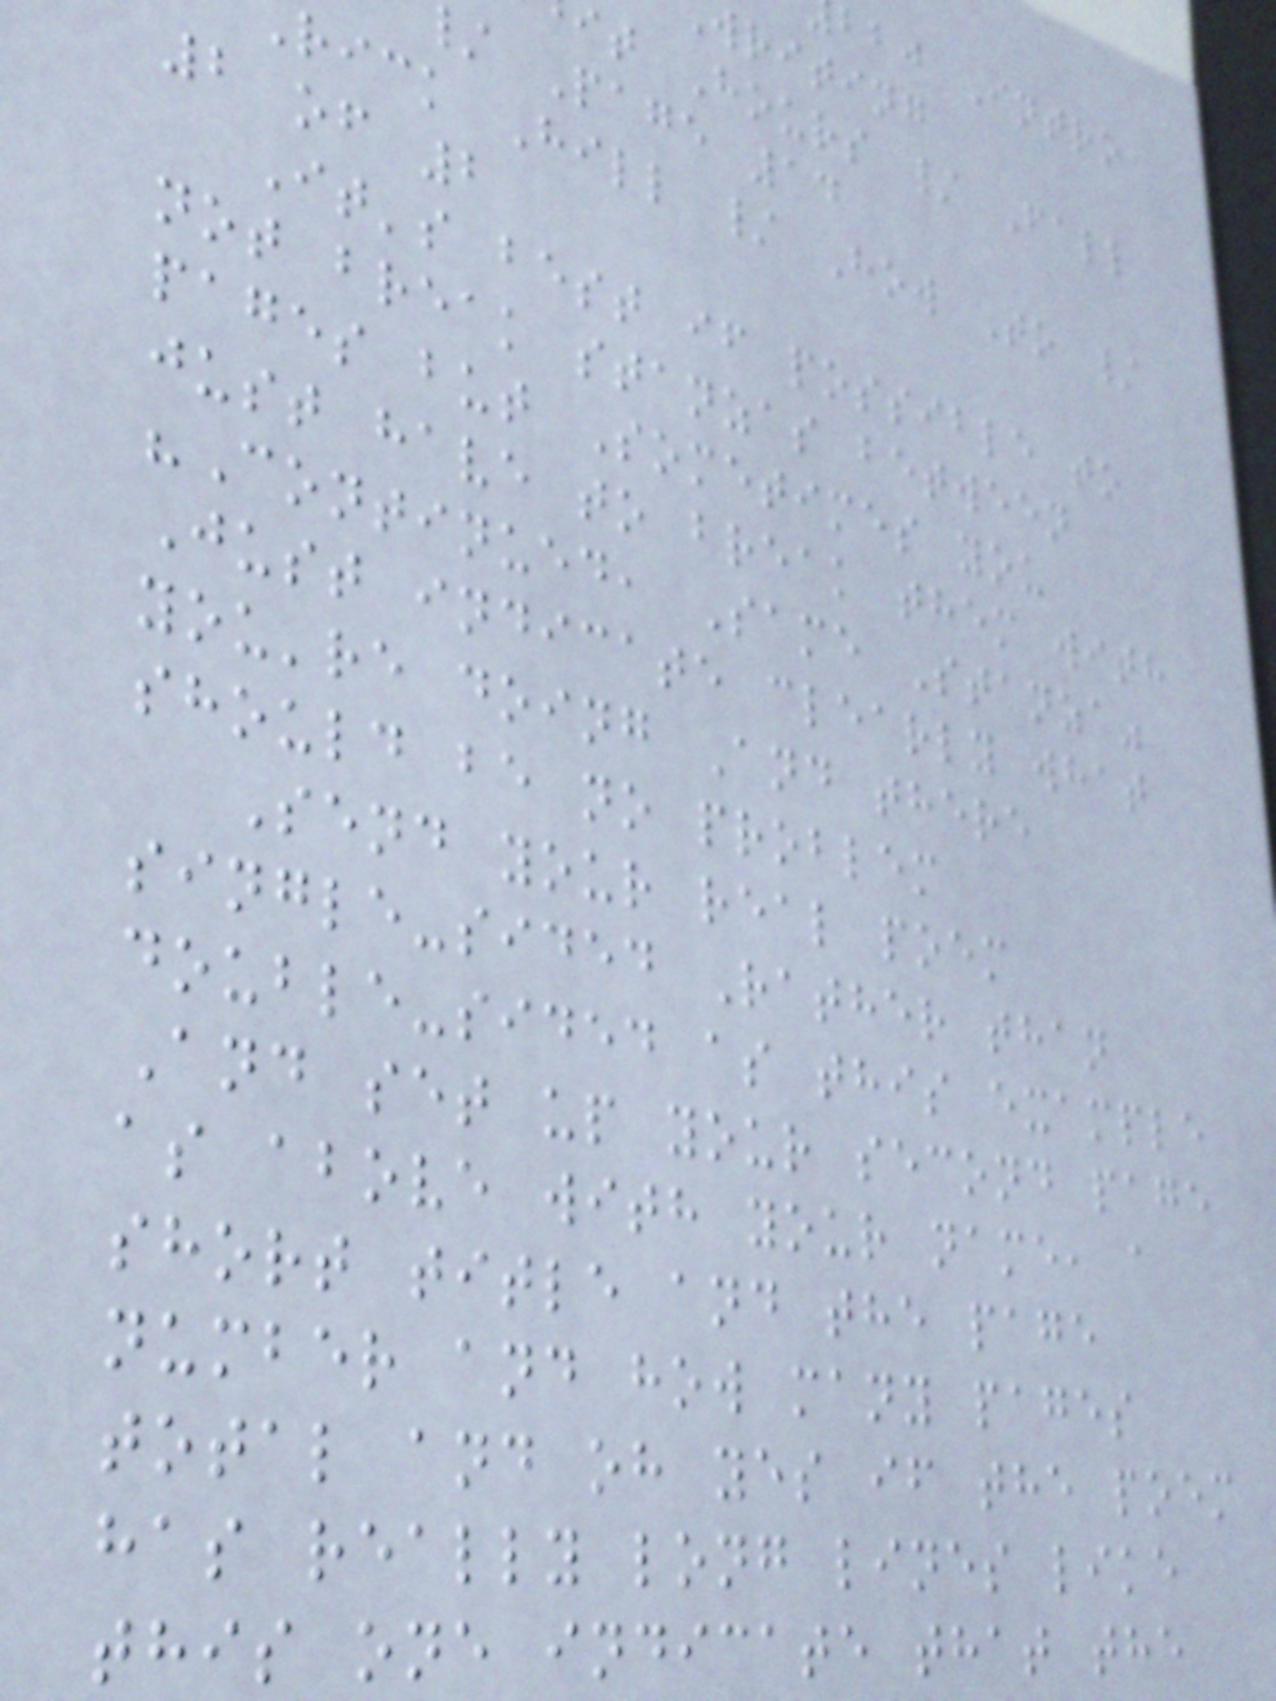bbj Intro
writing
it Hours / Fall
Page 14
rick Hill / How To /
2 of 2
It's best if possible to
not break stanzas between
pages but Sometimes you
just have to break them with
"Continued, Same Stanza"
Just indicate clearly what
you're doing And there
should be no problem
Send your real poem
single-sided Rather than
double-sided as this example
And set up your second page
as above with your name, a
short title and the page
number and how many pages
total and oh yes if the poem
has really long lines like
this one indicate that the
